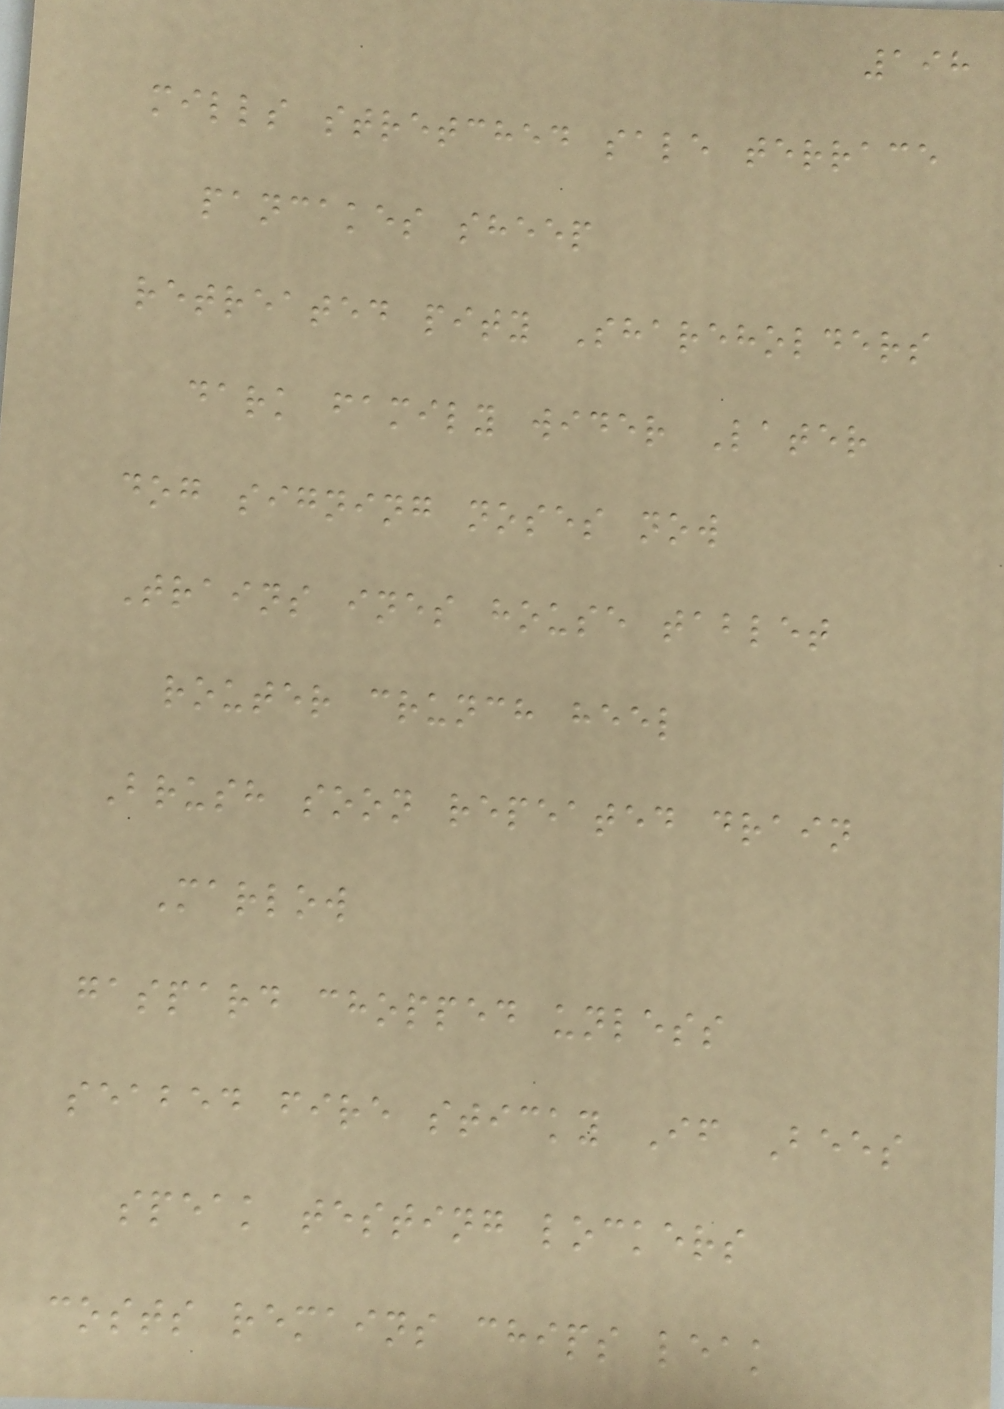198
mills stretched sale terrace
pancakes sheep
retreated pity Shareholders
dark family wider Later
dog signing noses now
Trains ines house tablet
router crunch heel
Brush soon repeated drain
Marlow
gaspard chopped unless
seabed fire sticky If Bees
speak testing lockers
costs remains chips leak
